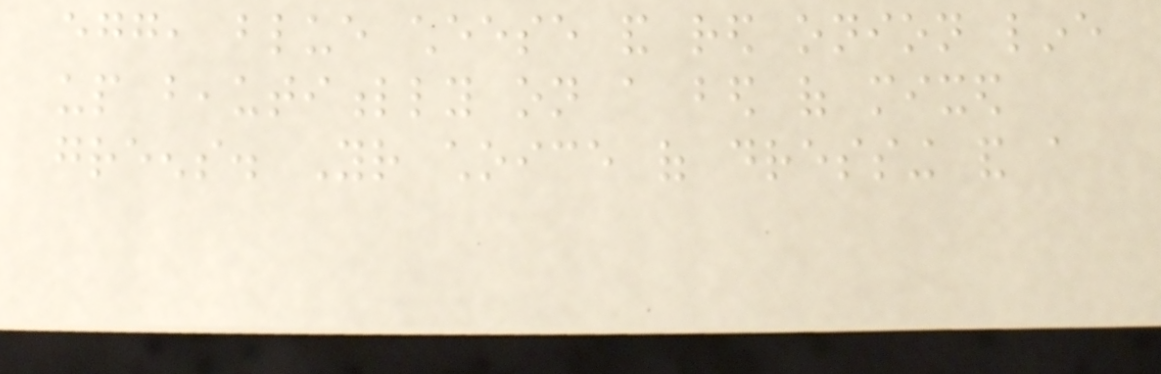egg, blue cheese and red onion line
up beautifully on a bed of mixed
greens. Your choice of dressing and a
